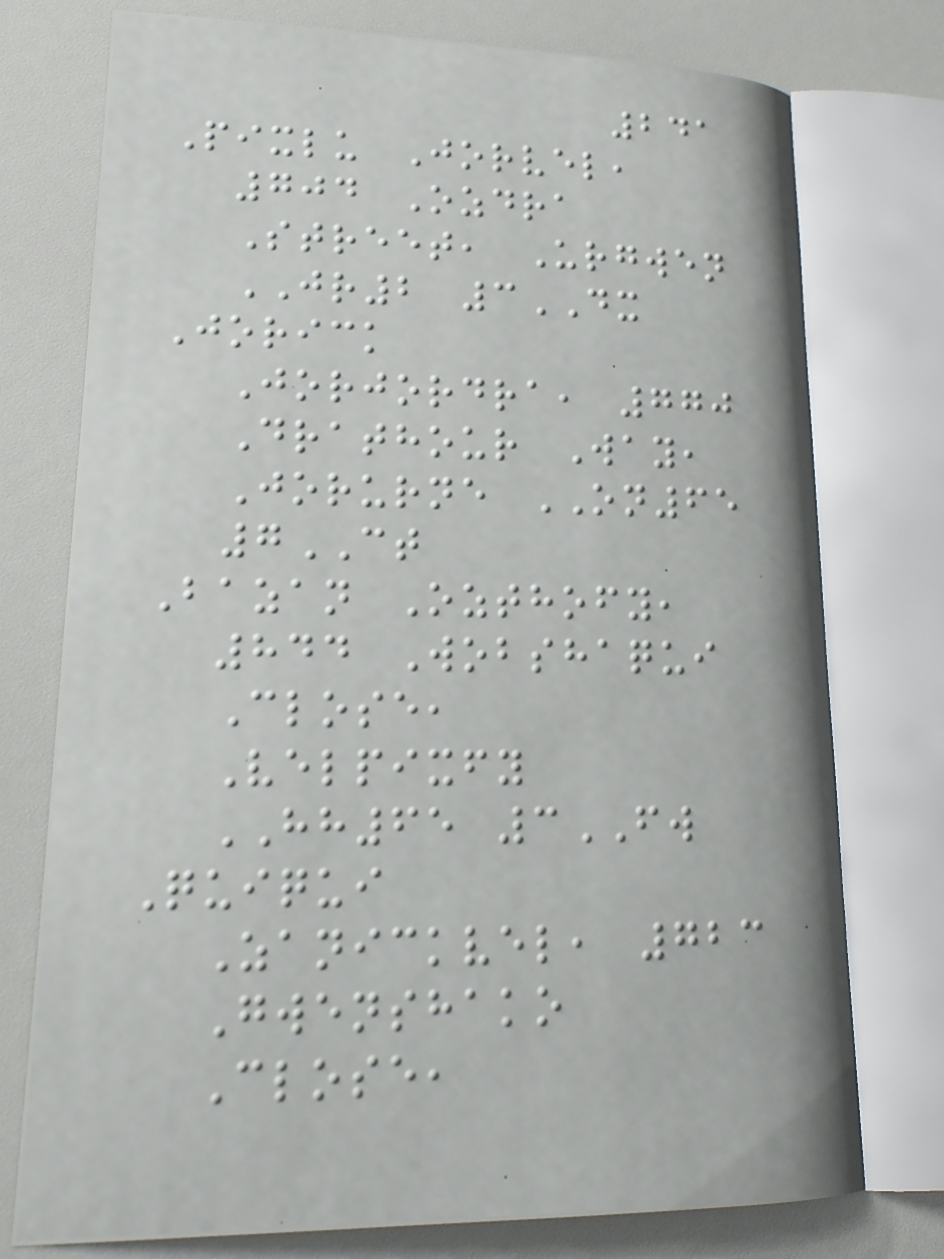241
Pixlu Jorvel,
704 Ozdra
Street, Urgwen
JR2 3DX
Jorick
Jorjordra, 770
Drathour Way,
Jorurne ON65
7CT
Bazan Ozthofy,
844 Wobshaqui
Close,
Velpixfy
HH65 3FW
Quiqui
Zanickvel, 723
Gwenshako
Close,
